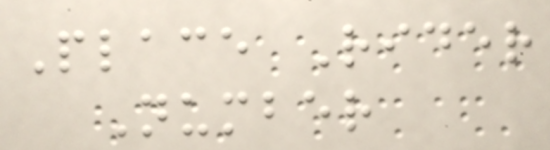Place Rider
Number
